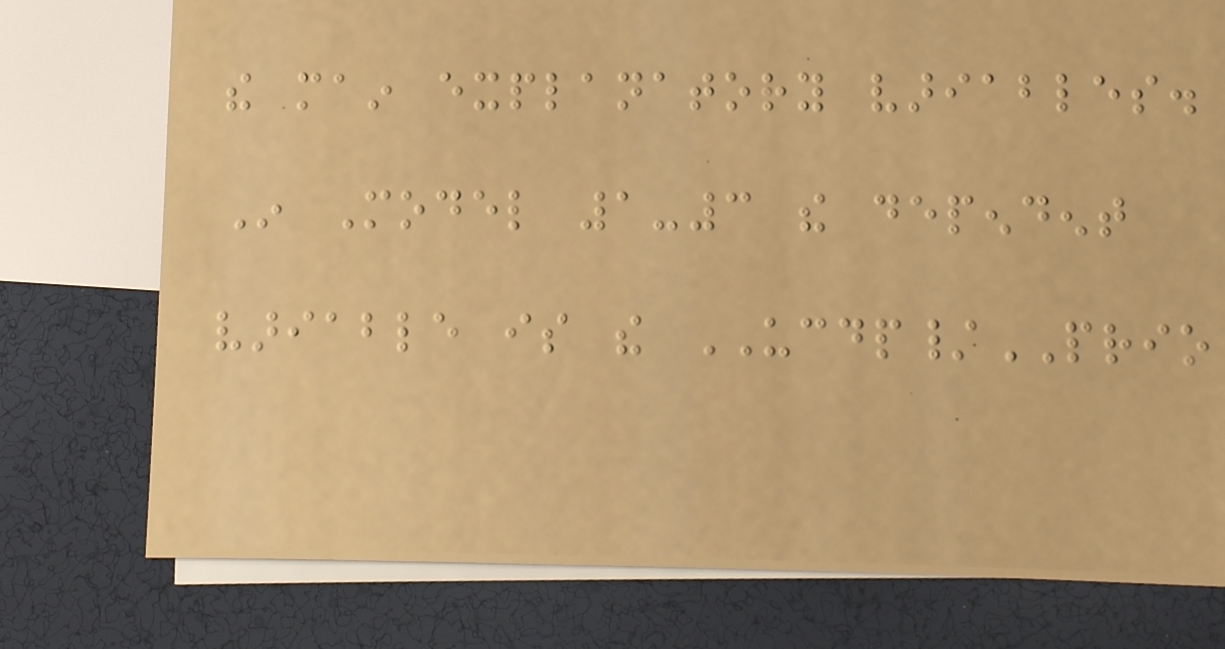the main explanatory variables.
In Model 1-3 the dependent
variable is the UCDP/PRIO
